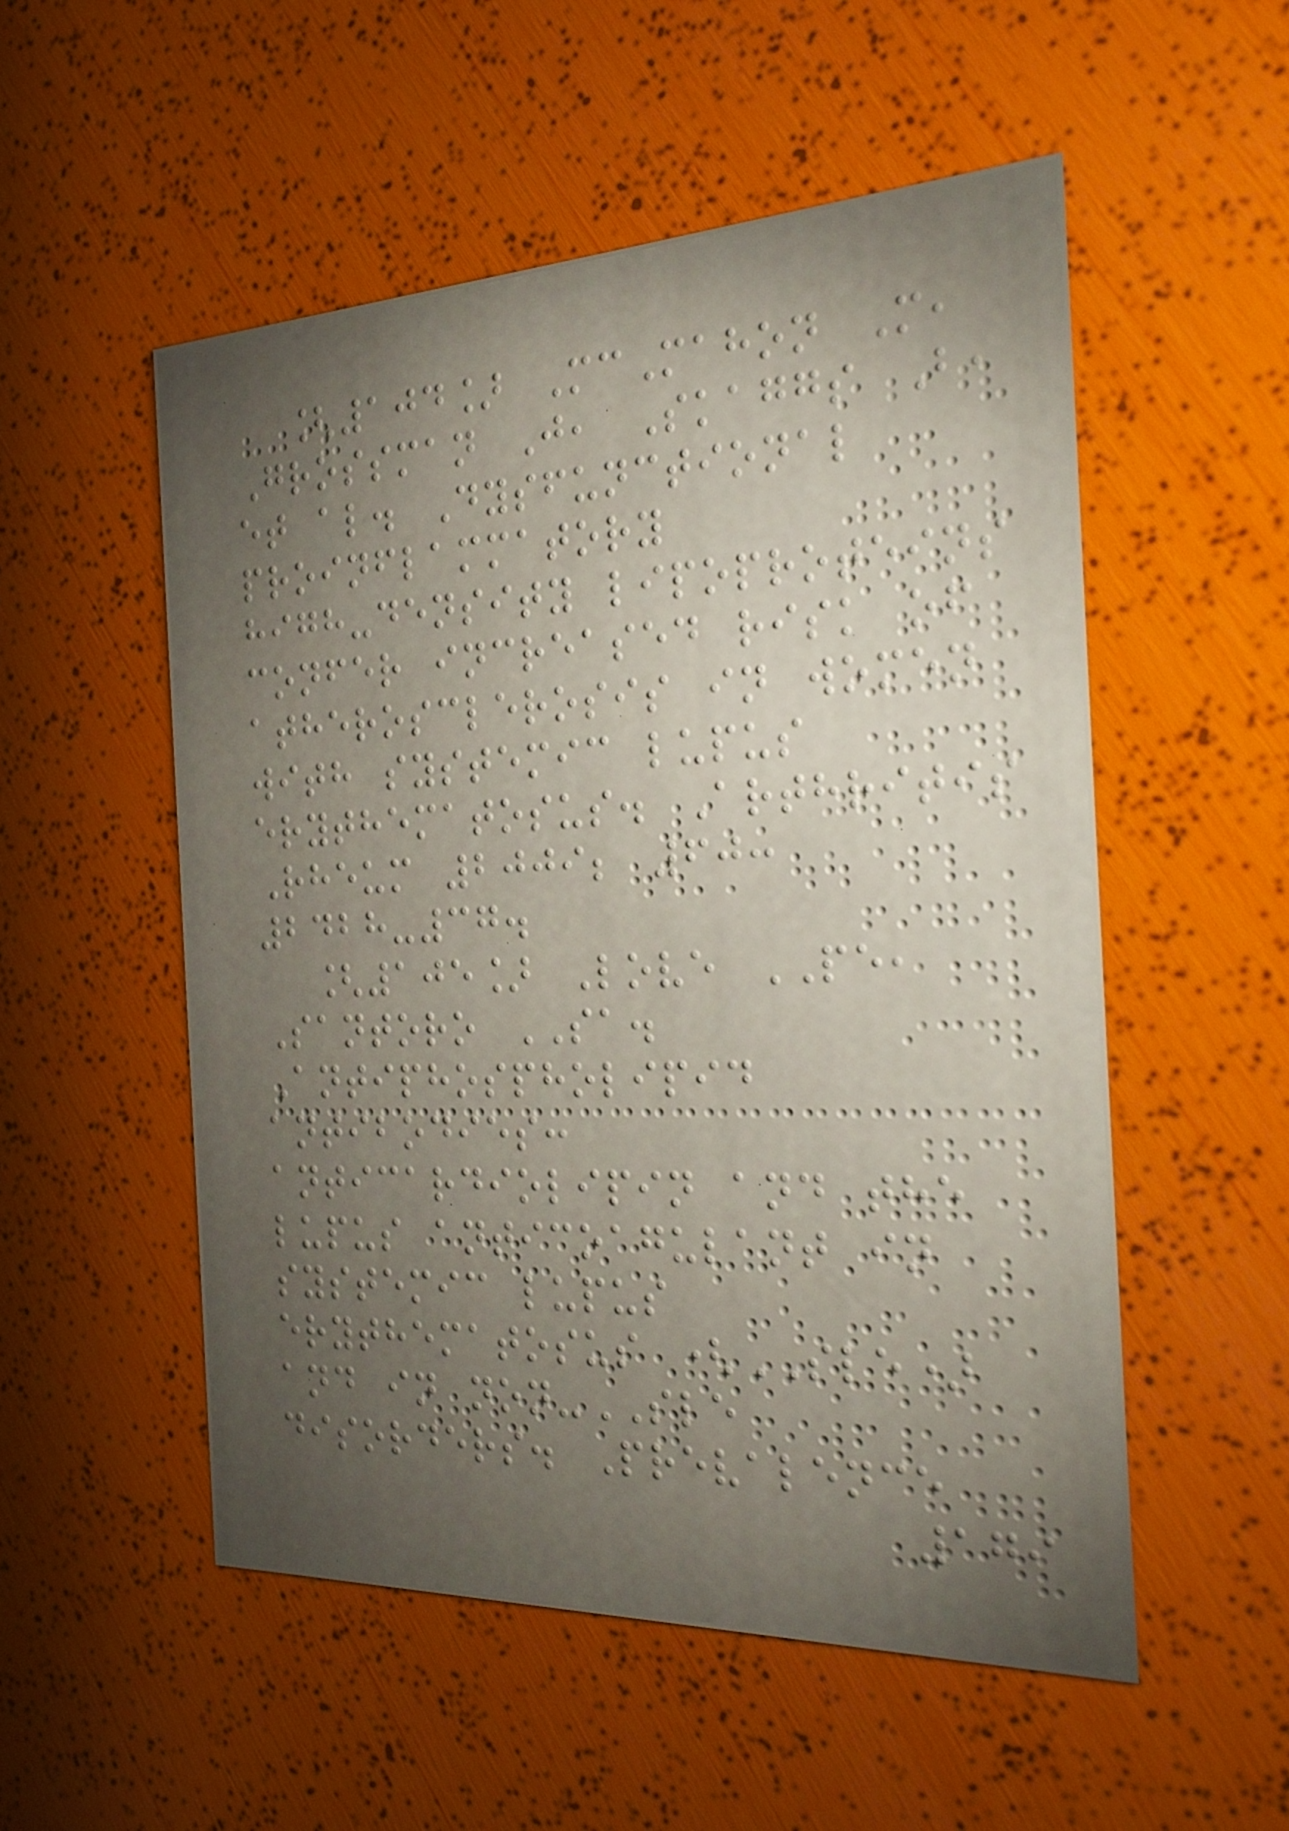[104] McMahon M,
Grossman J, Skaggs B,
et al. Dysfunctional
proinflammatory
high-density lipoproteins
confer increased risk of
atherosclerosis in women
with systemic lupus
erythematosus. Arthritis
Rheum 2009; 60:
2428-37.
[105] Love PE,
Santoro SA.
Antiphospholipid
antibodies:
anticardiolipin and the
lupus anticoagulant in
systemic lupus
erythematosus (SLE)
and in non-SLE
disorders. Prevalence
179
